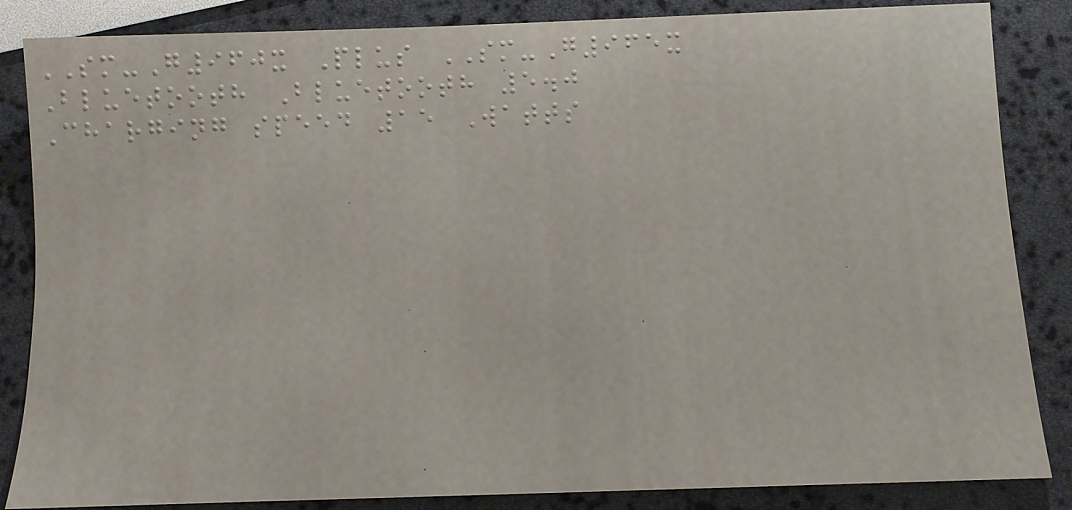SM-G960x Plus SM-G965x
Bluetooth Bluetooth 5.0
Charging speed 15 Watts
